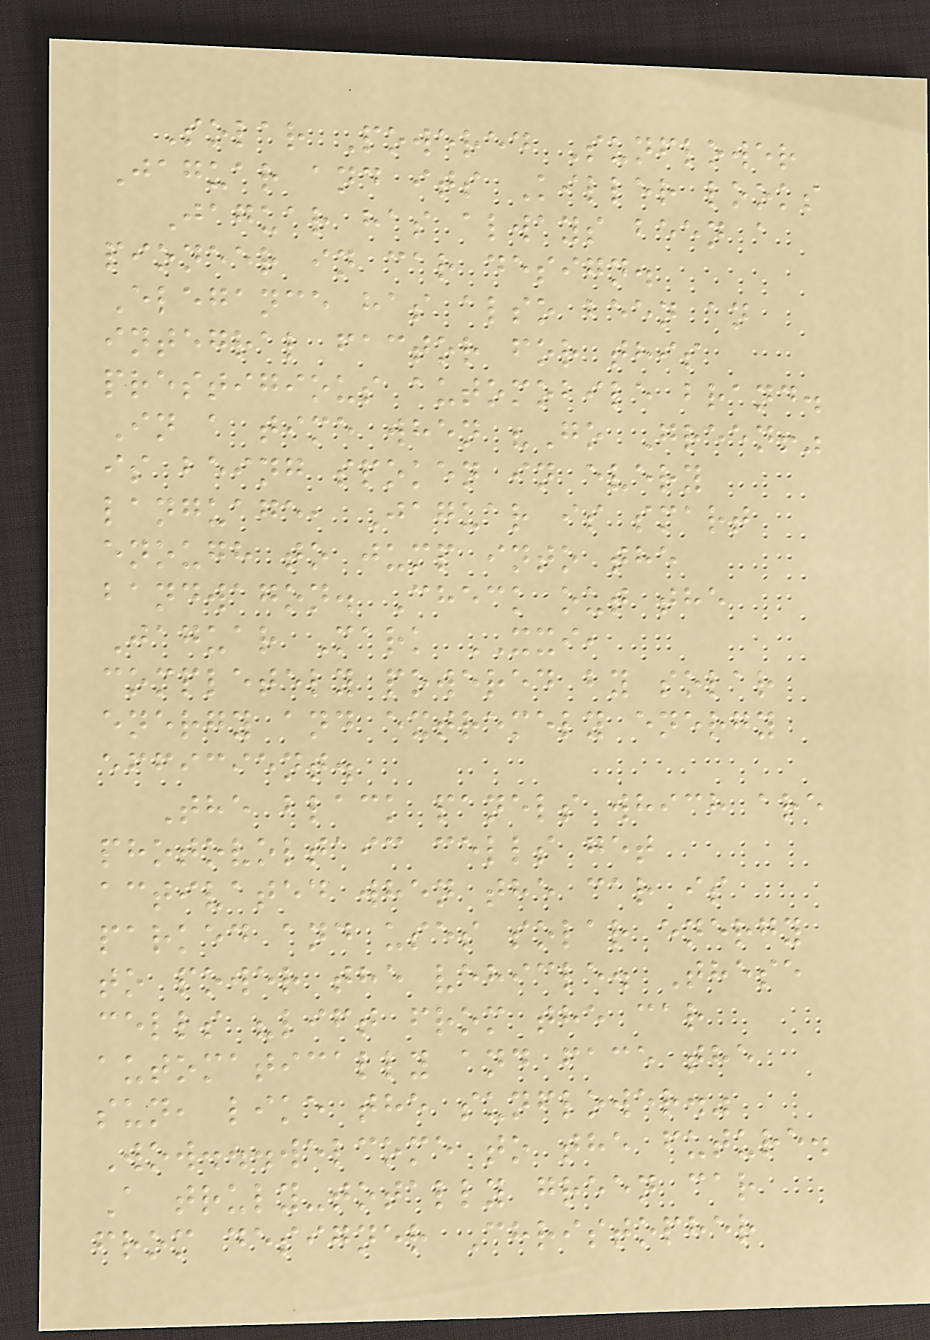Solar Powered Sunflower
Jaguar and its Killer looks
Jaguar has always been a
pioneer in car design.
Elegance has also been an
integral factor for this
prestigious automobile brand.
In a time when "Go Green!"
is being spoken in every
language, Jaguar is smart
enough to jump into the
bandwagon. Check out the
Jaguar Mark XXI,
completely powered by solar
energy and extremely energy
efficient.
The black panels which are
photovoltaic cells get
activated when the car is
parked and uses solar energy
to power the vehicle. These
cells "lift from the car
automatically and face the
sun, like the sunflower."
Wow...welcome to the future.
A truly-totally green car
from designer Christopher
